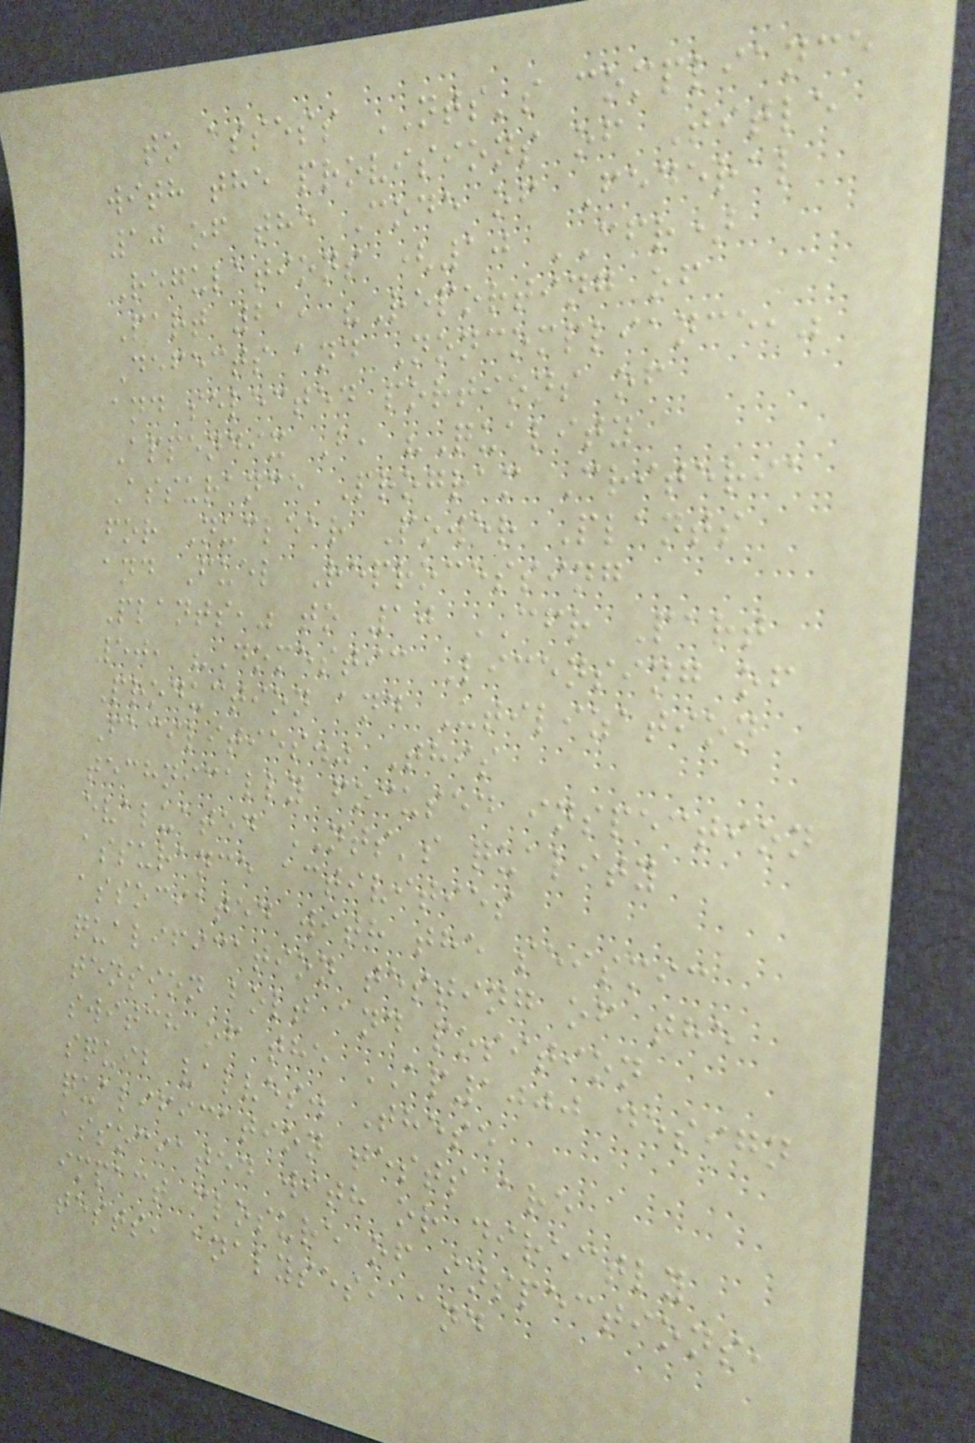to assess NTS's compliance
with the provisions of Title
10 of the Code of Federal
Regulations (10 CFR)
Part 21, "Reporting of
Defects and Noncompliance,"
and selected portions of
Appendix B, "Quality
Assurance Program Criteria
for Nuclear Power Plants
and Fuel Reprocessing
Plants," to 10 CFR Part
50, "Domestic Licensing of
Production and Utilization
Facilities." This
technically focused inspection
evaluated NTS's quality
assurance activities
associated with the seismic
qualification testing of the
tension bolt and position
switch of the AP1000 design
squib valves. These
qualification tests are
associated with or directly
impact closure of inspections,
tests, analyses, and
